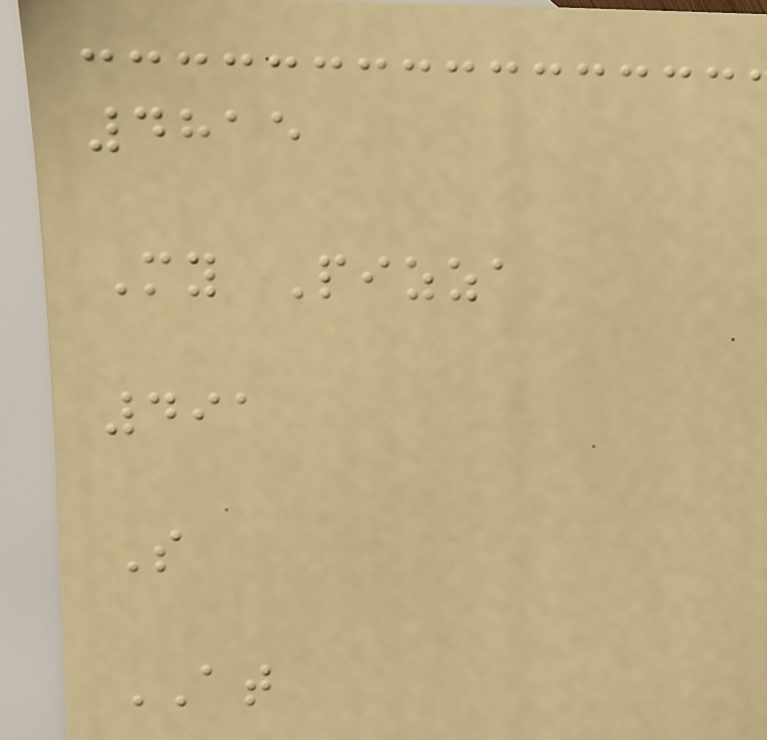4815
My Pizza
491
S
AT
